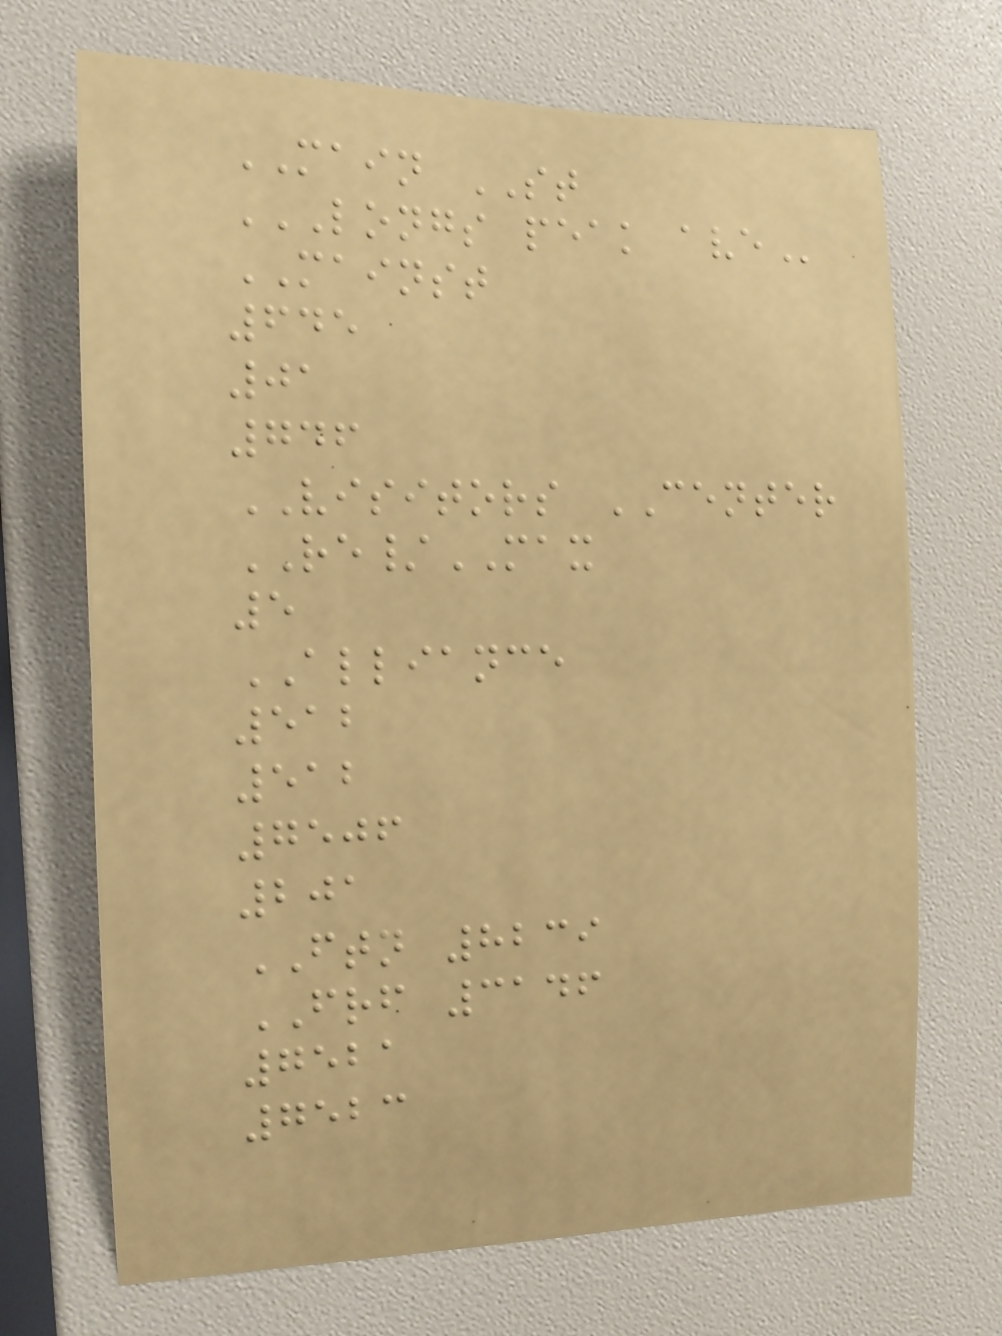MAIN ST
LONGS PEAK AVE
MAINST
645
01
746
VISITORS CENTER
RE/MAX
5
ALLIANCE
512
512
7506
201
FTN 8239
FRF 3146
7521
7523
